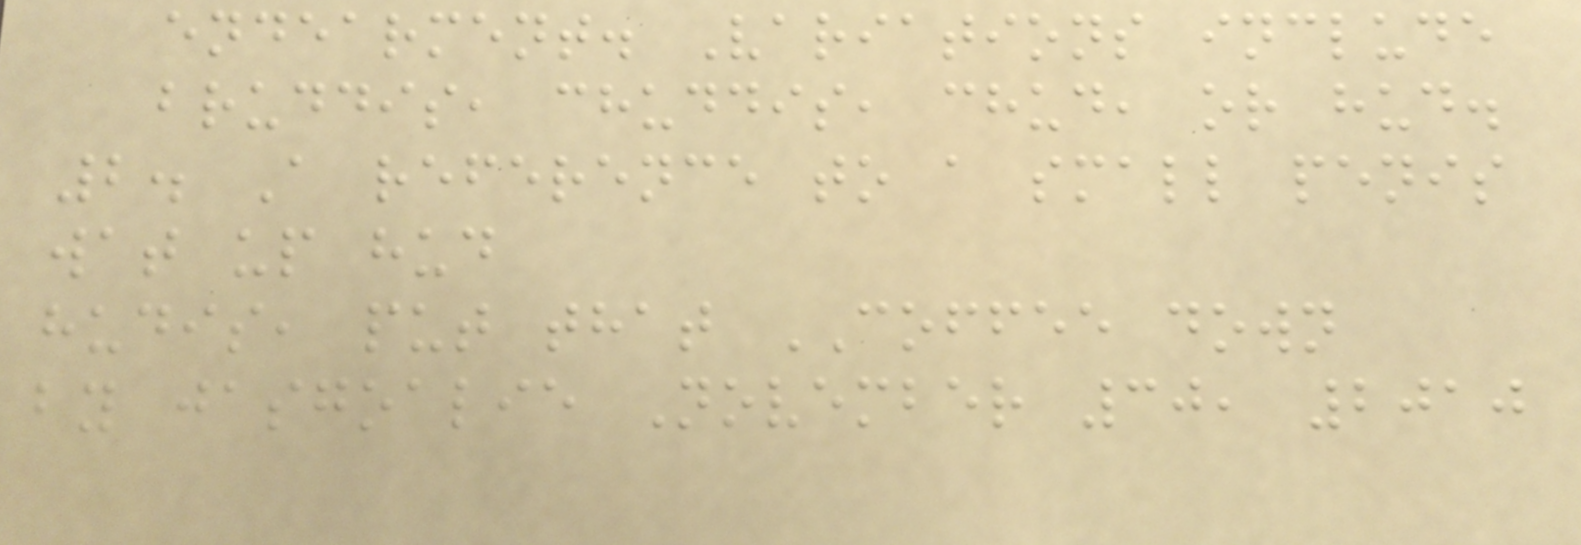endearment. Variations include
bruddis, chuddis, chud, or hud.
2. A reference to a small penis
wat up hud
hudis, put that COFFEE down
by jasgoalie November 30, 2010
